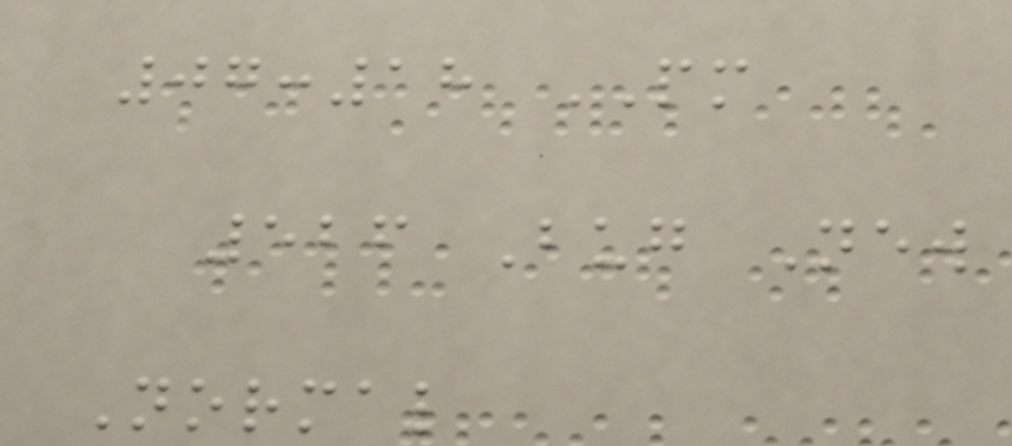07:18 PM
526 Bug New
Normal
